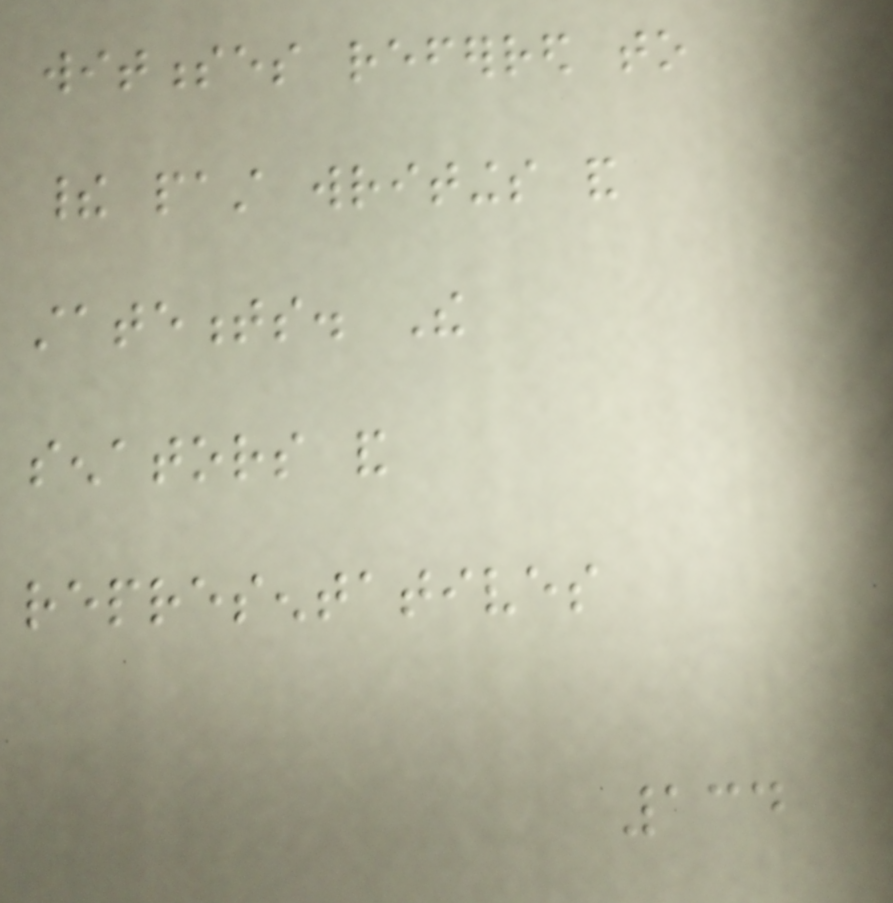witnesses referred to
their past writings and
statements. The
senators and
representatives
134
